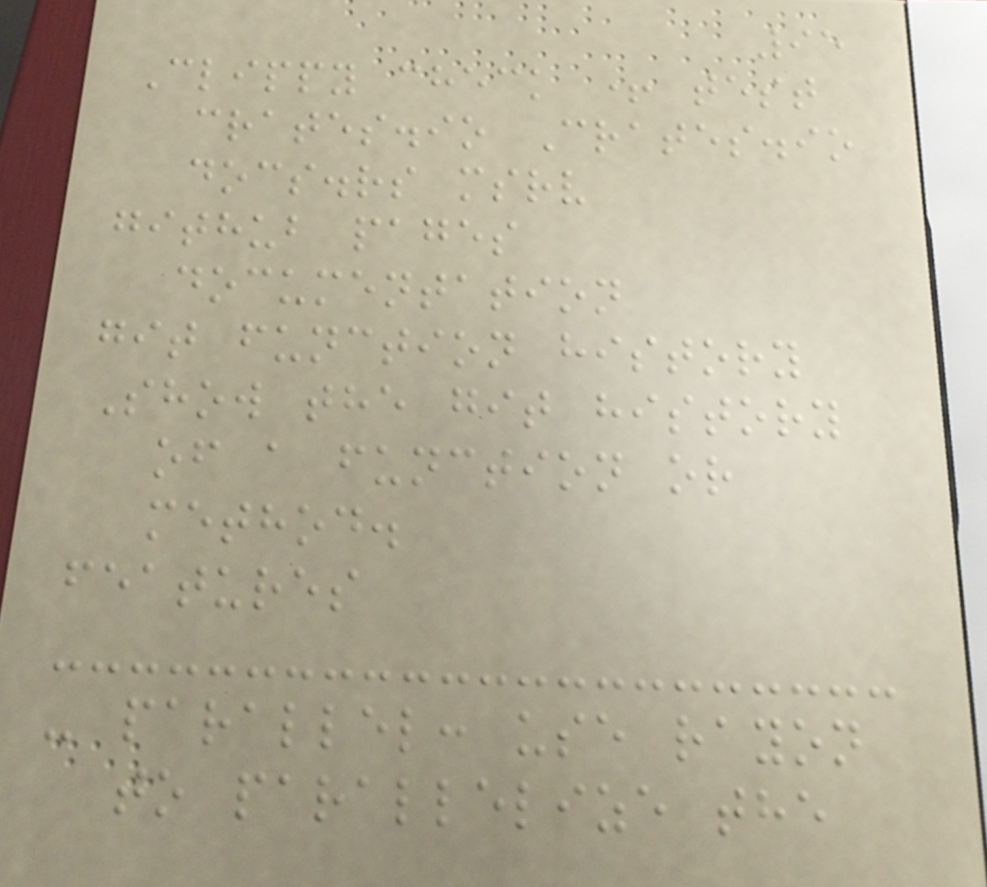95
Clippy check + test
crates.io Crates.io
docs.rs msrv
github pages
documentation
git function history
Show the git history
of a function or
method.
features
- parallel: use rayon
to parallelize the
